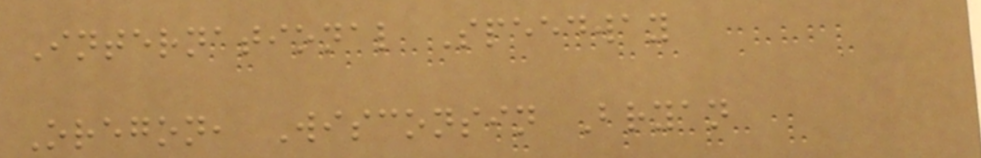International Speedway
Oregon, Wisconsin Bryan
